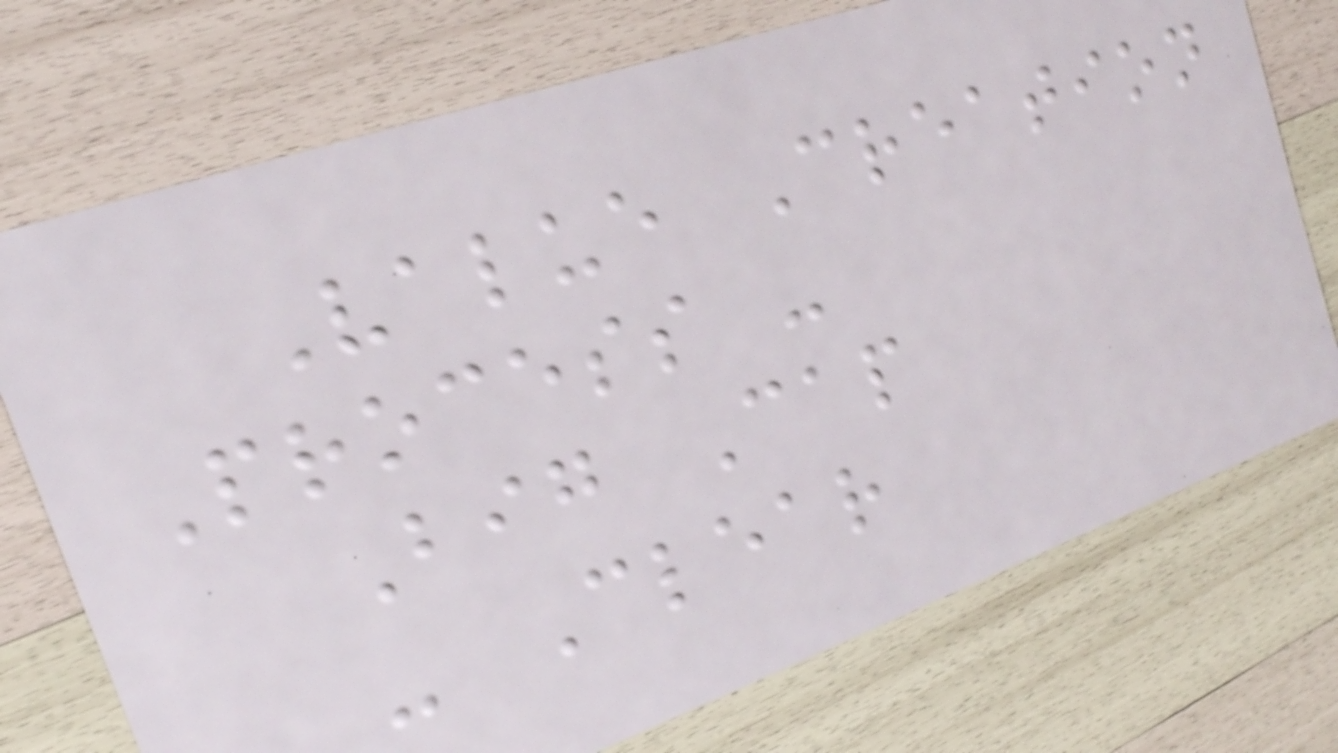Value Creation
Process -
Big Cap
- Clear
